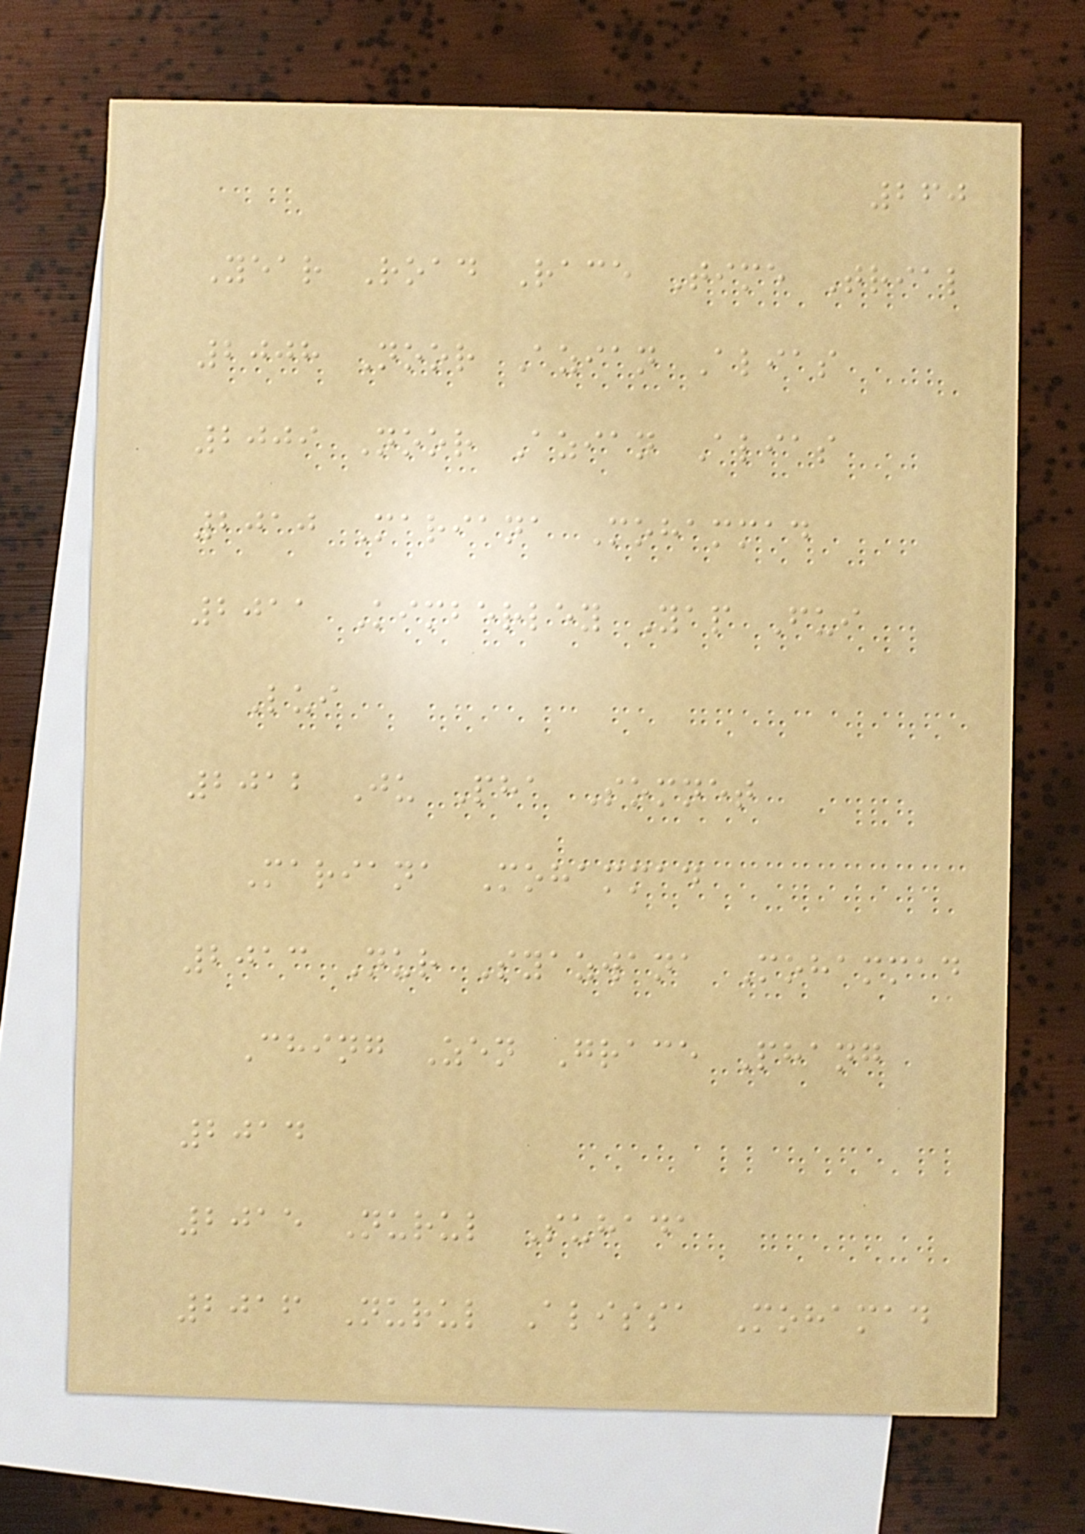260
Year Road Race Time Trial
2008 Noor Azian Alias
2009 Noor Azian Alias
2010 Mariana Mohammad
2011 Kimberley Yap Fui
Lui
2012 Ju Pha Somnet
Mariana Mohammad
2013 Nur Syazwana Mohammad
Ching Zen Grace Phang
2014
2015 Nurul Suhada
2016 Nurul Alissa Mohamad
